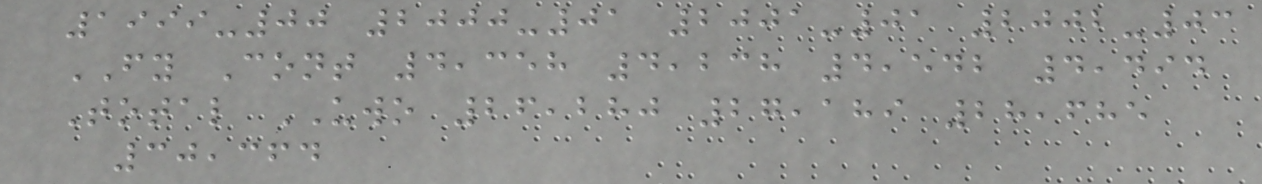1999-00 2000-01 2001-01 2002-03
FY Cont 4,358 4,238 4,542 4,494
Total UWO 26,280 27,189 28,685
30,364
